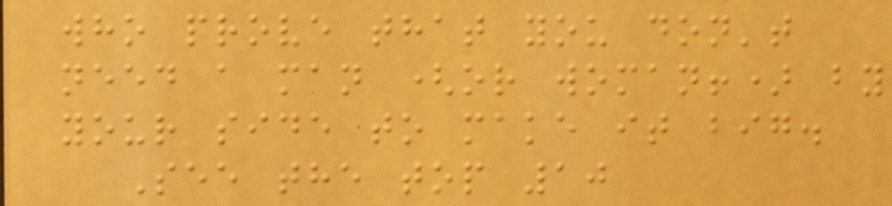who prove that you don't
need a man (or woman!) by
your side to make it big.
See the top 10
